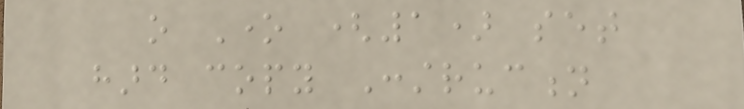o One (1) set
hard copy Construction
